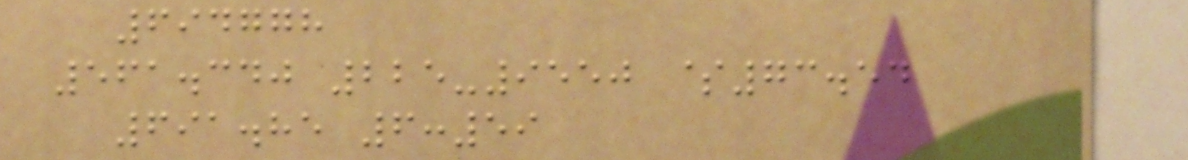694778
561.340 225-9550 $73.54
691.85 6:59
